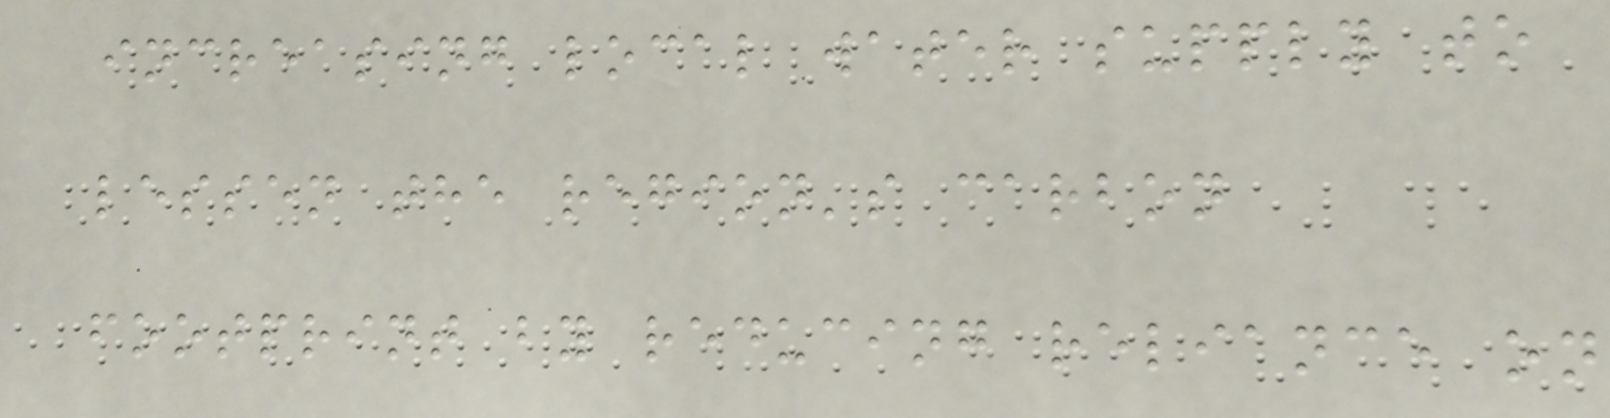increasing local water supply to
lessen the region's carbon
footprint by reducing reliance on
